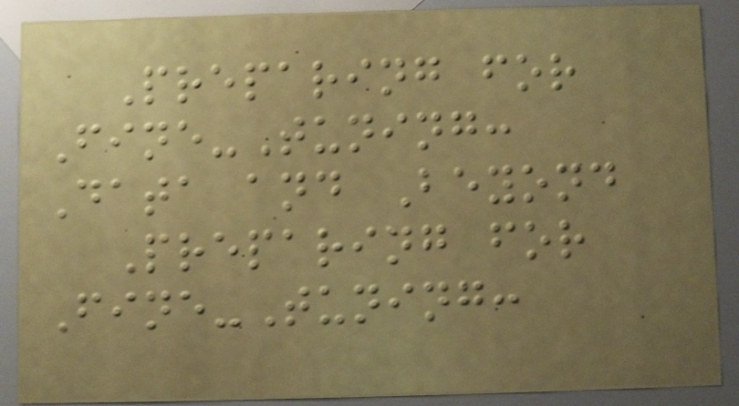Preparing for
Fine-Tuning:
Data and Beyond
Preparing for
Fine-Tuning:
